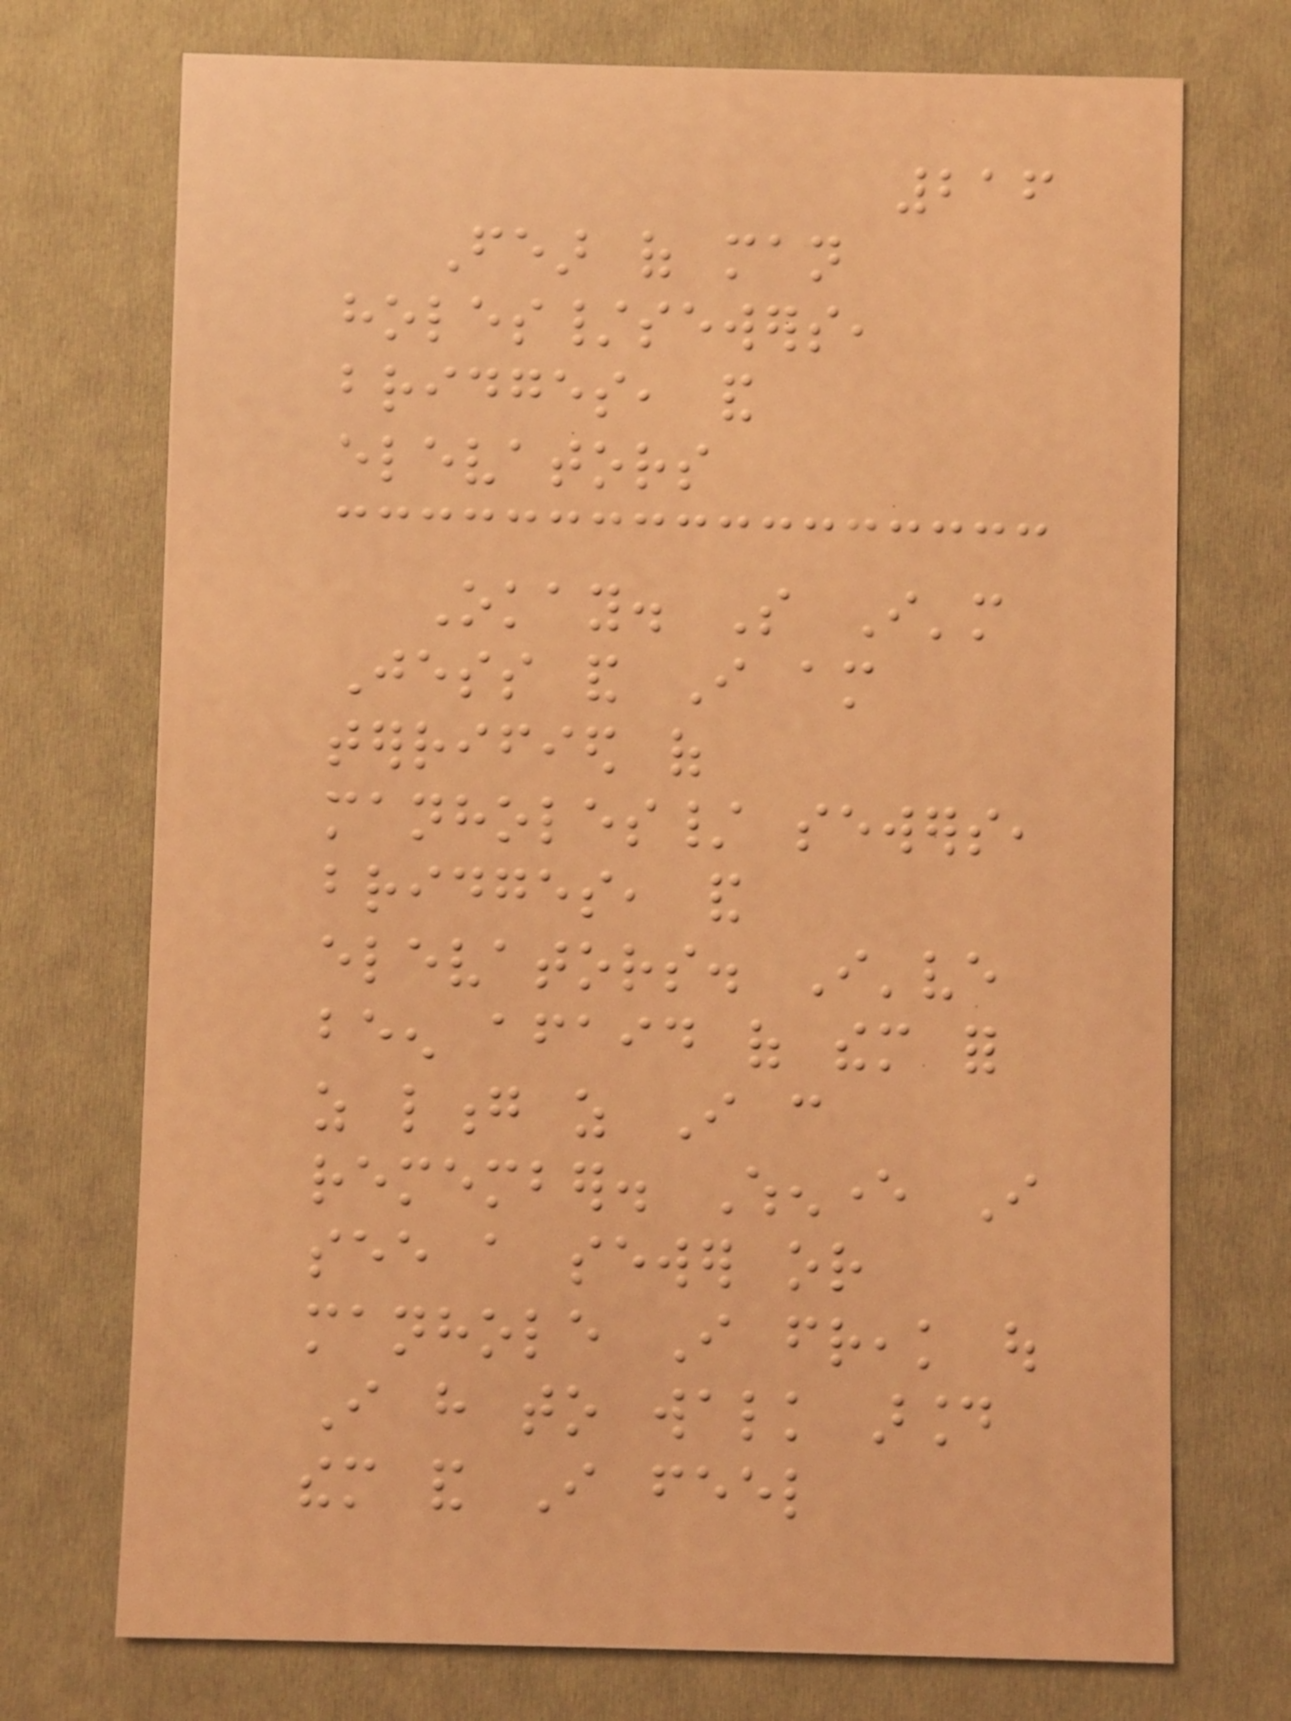216
Fear of man
holes/sewers,
bridges, and
elevators
Okay. So I'm
Jess and I am
terrified of
manholes/ sewers,
bridges, and
elevators. I've
been afaid of them for
as long as I can
remember. Whenever I
see a sewer or
manhole I freak out
I have to walk around
them and I feel
